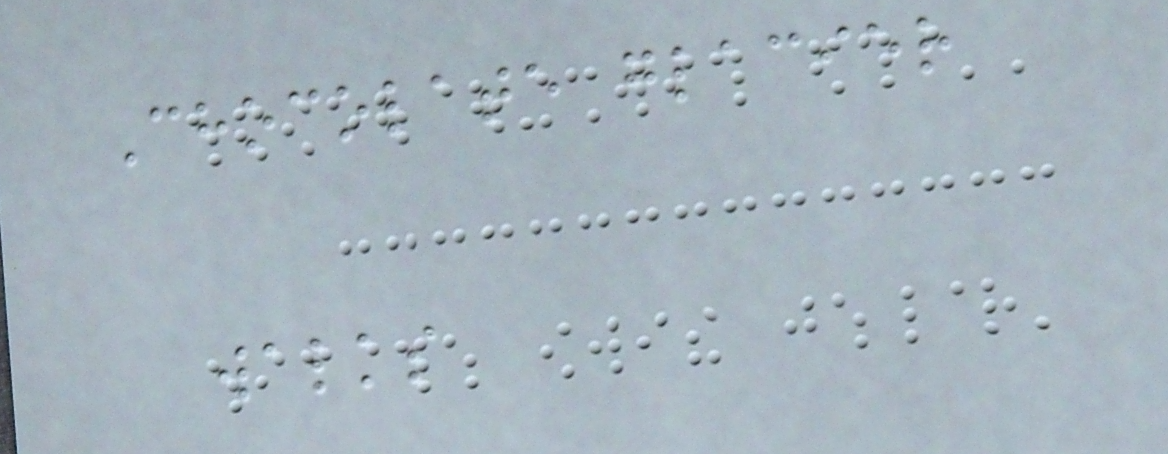Chocolate glacier
walks
